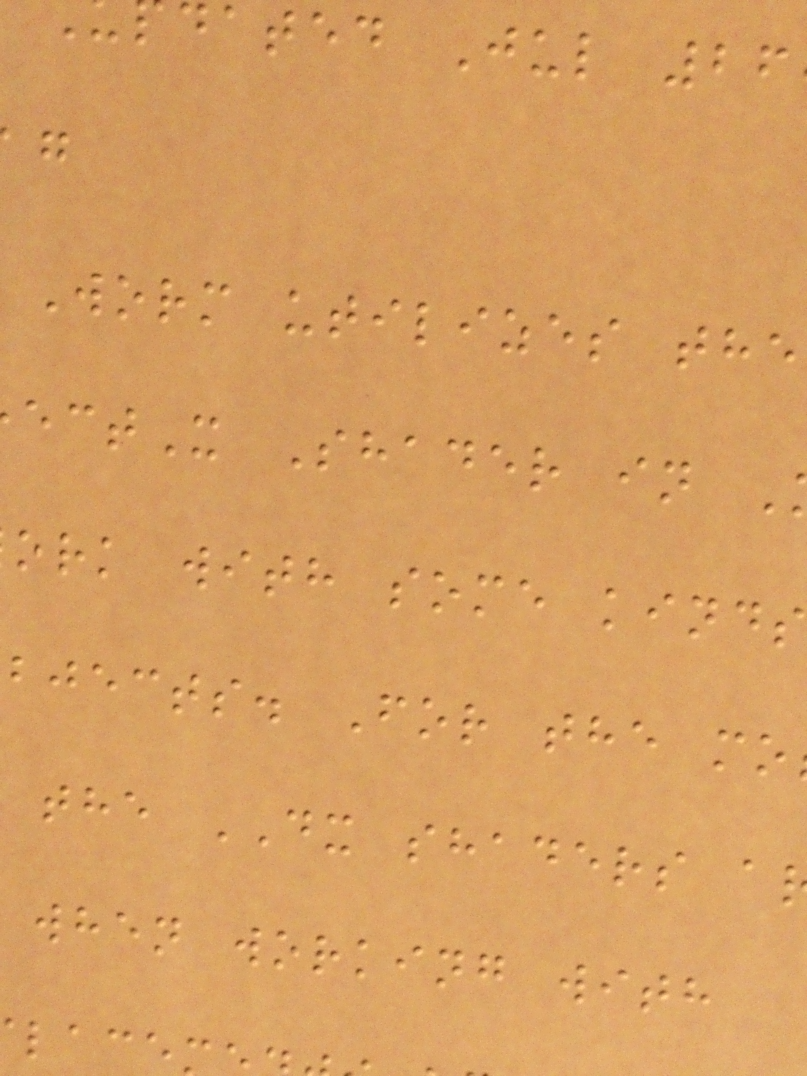dated Jul 26
Worm utilizes the
ectX Shader in
ork with some kinds
bjects. For the mo
the DX shaders a
when working with
